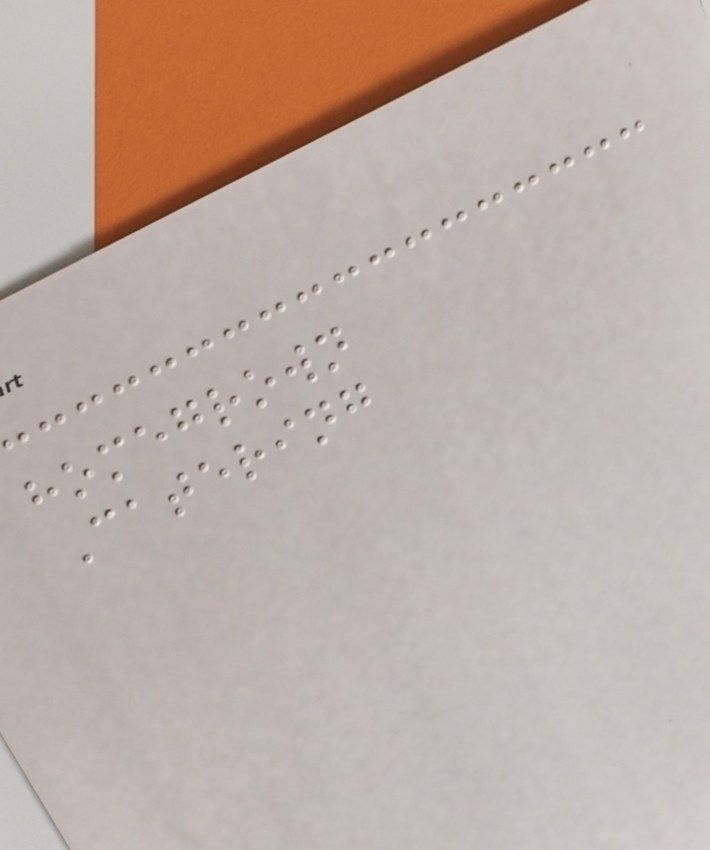homegrown
Catering
